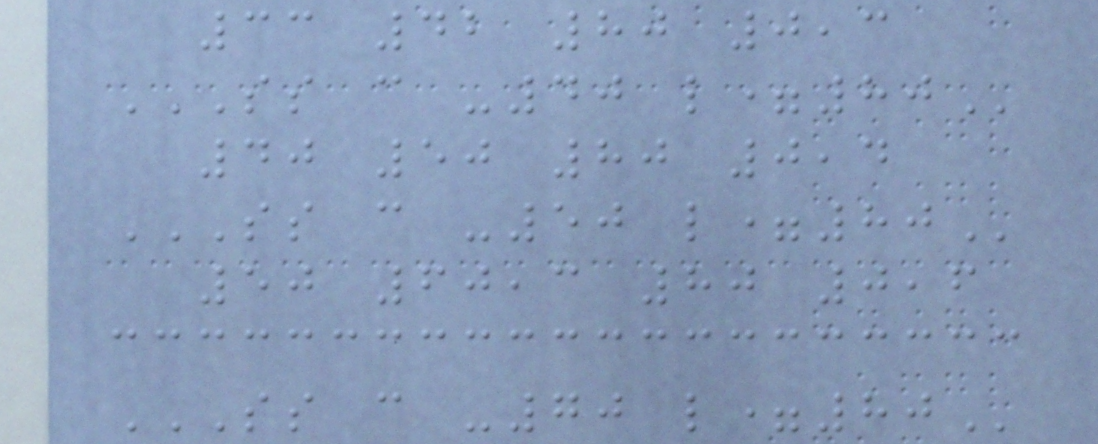33 42 80 0,3
SS C -40 L=80
40 50 80 0,4
SS C -50 L=80
50 60,3 80 0,6
SS C -70 L=80
